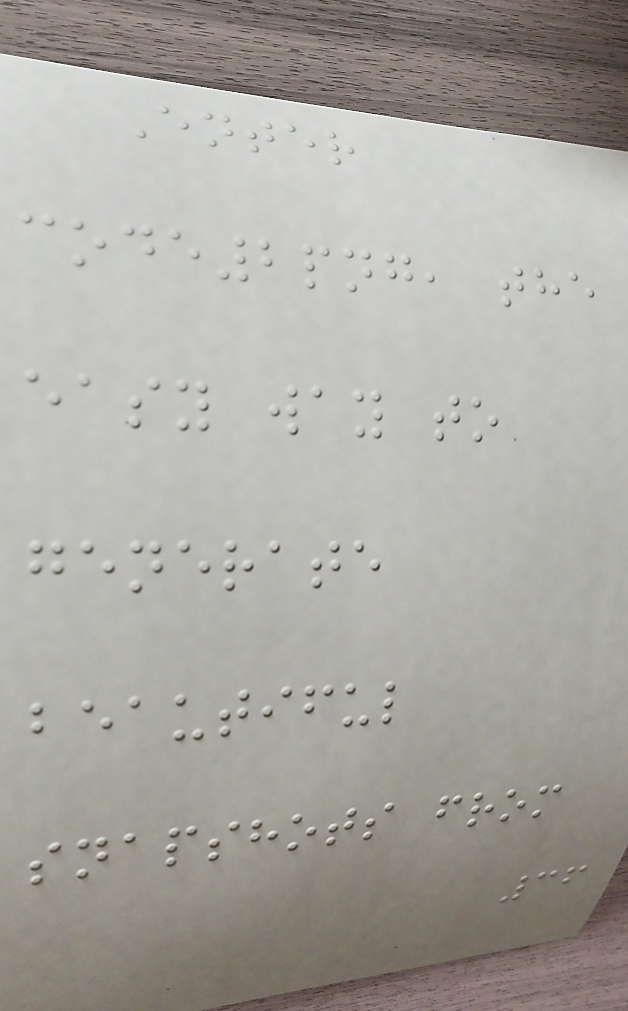Enter
code2png, the
easy way to
generate
beautiful
snapshots from
36
